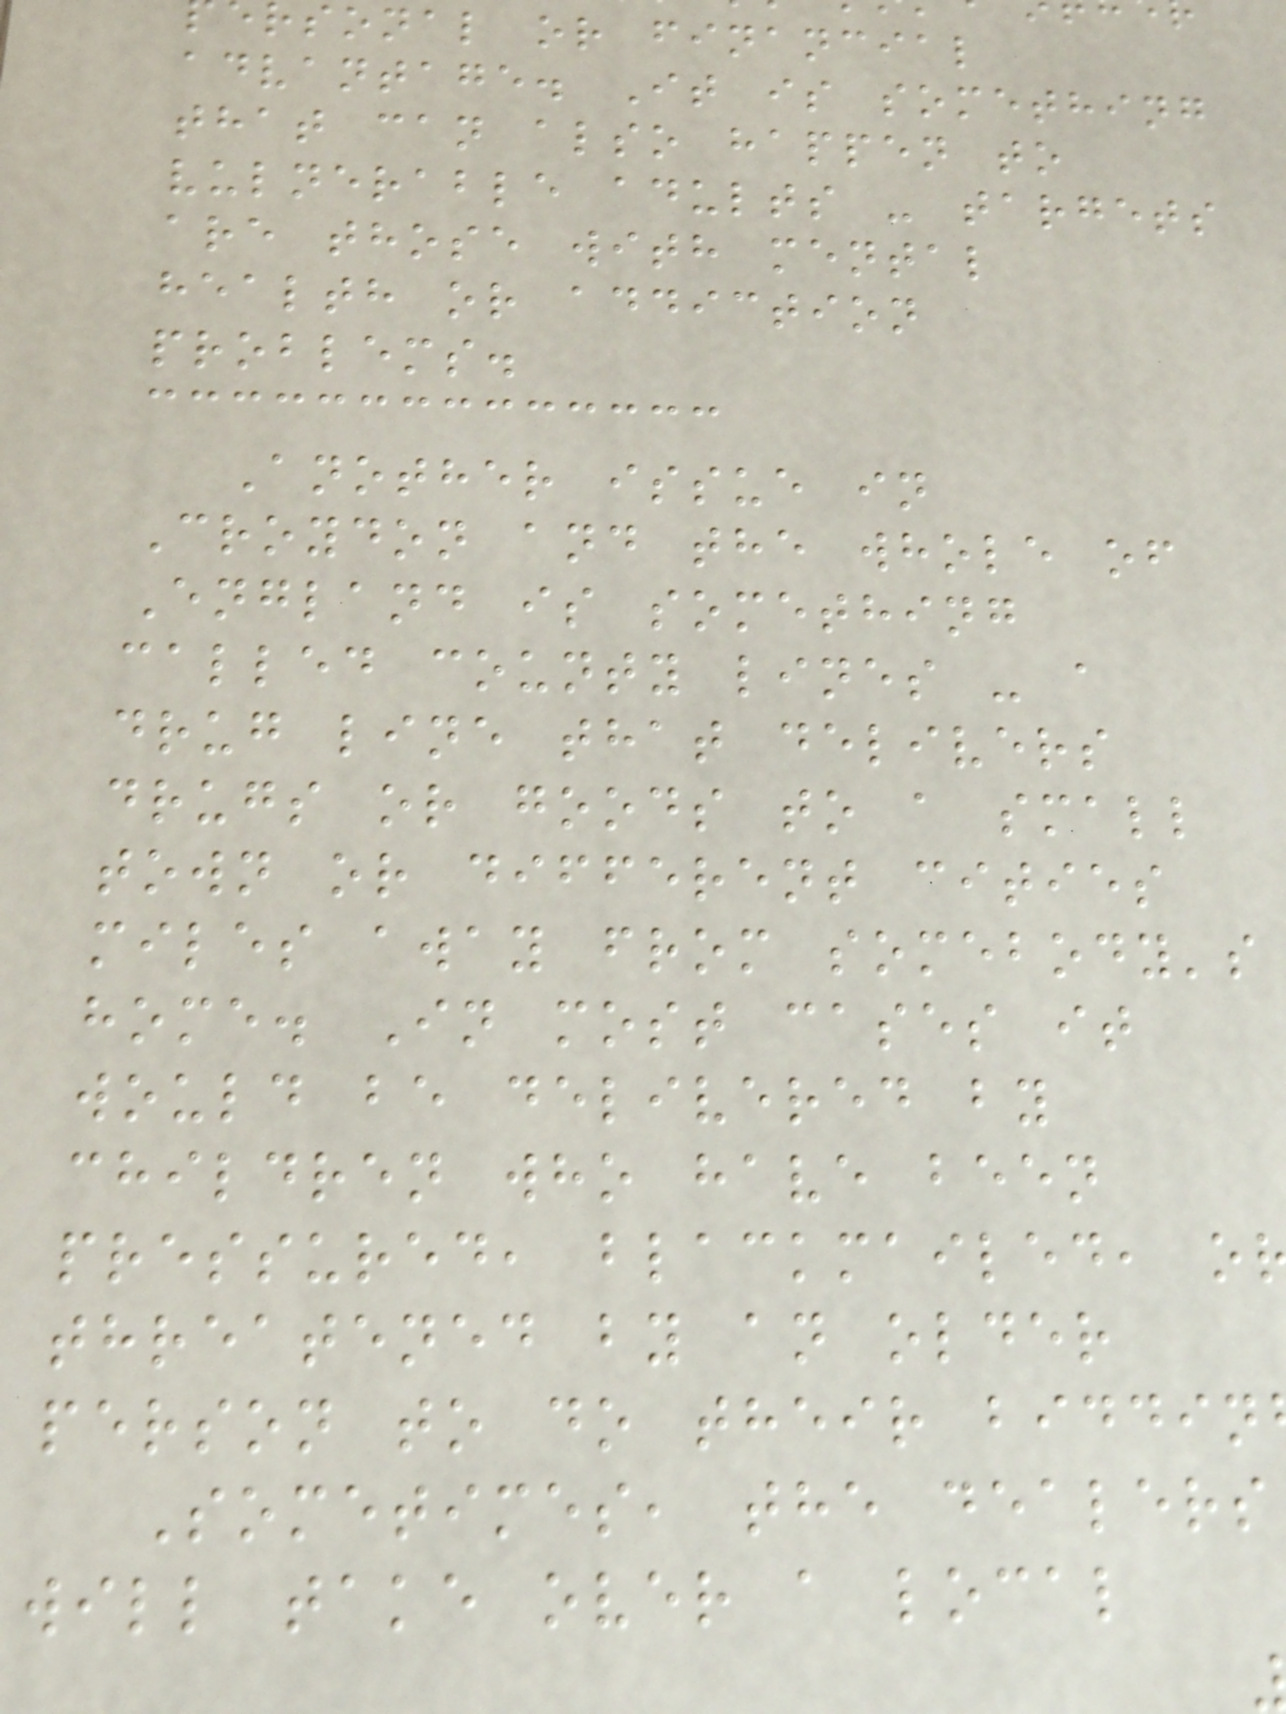rsonal or financial
advantage. It is something
that can also happen to
vulnerable adults - targets
are those with mental
health or addiction
problems.
Another issue in
Croydon and the whole of
England is something
called county lines - a
drug line that delivers
drugs or goods to a small
town or different cities
miles away from somebody's
home. In most cases it
would be delivered by
children who have been
pressured, blackmailed, o
threatened by an older
person to do their biddin
Sometimes, the dealers
will take over a local
